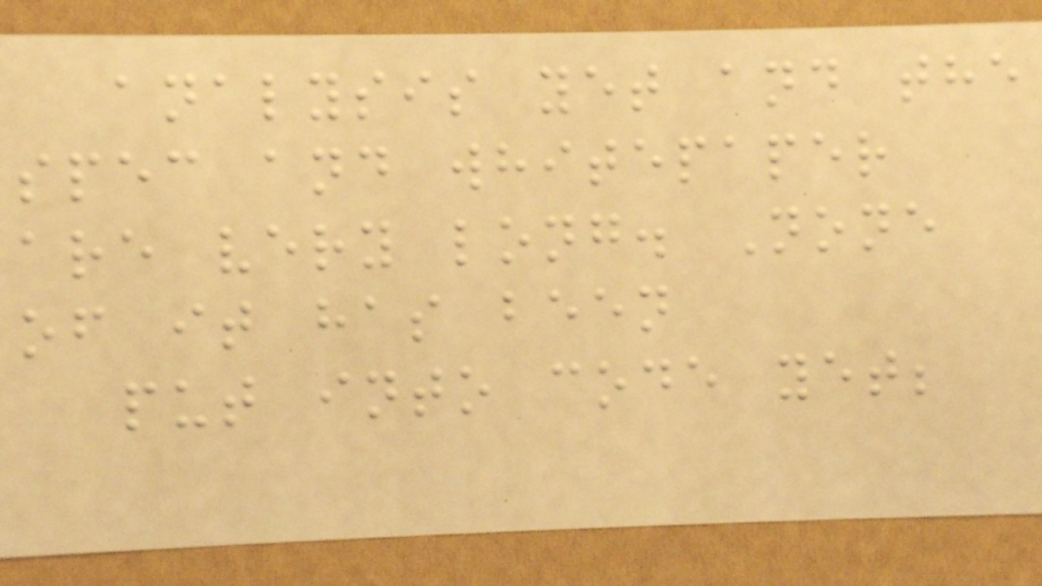analysis yet and the
spec and whitepaper
are very long. None
of it has been
put into code yet;
